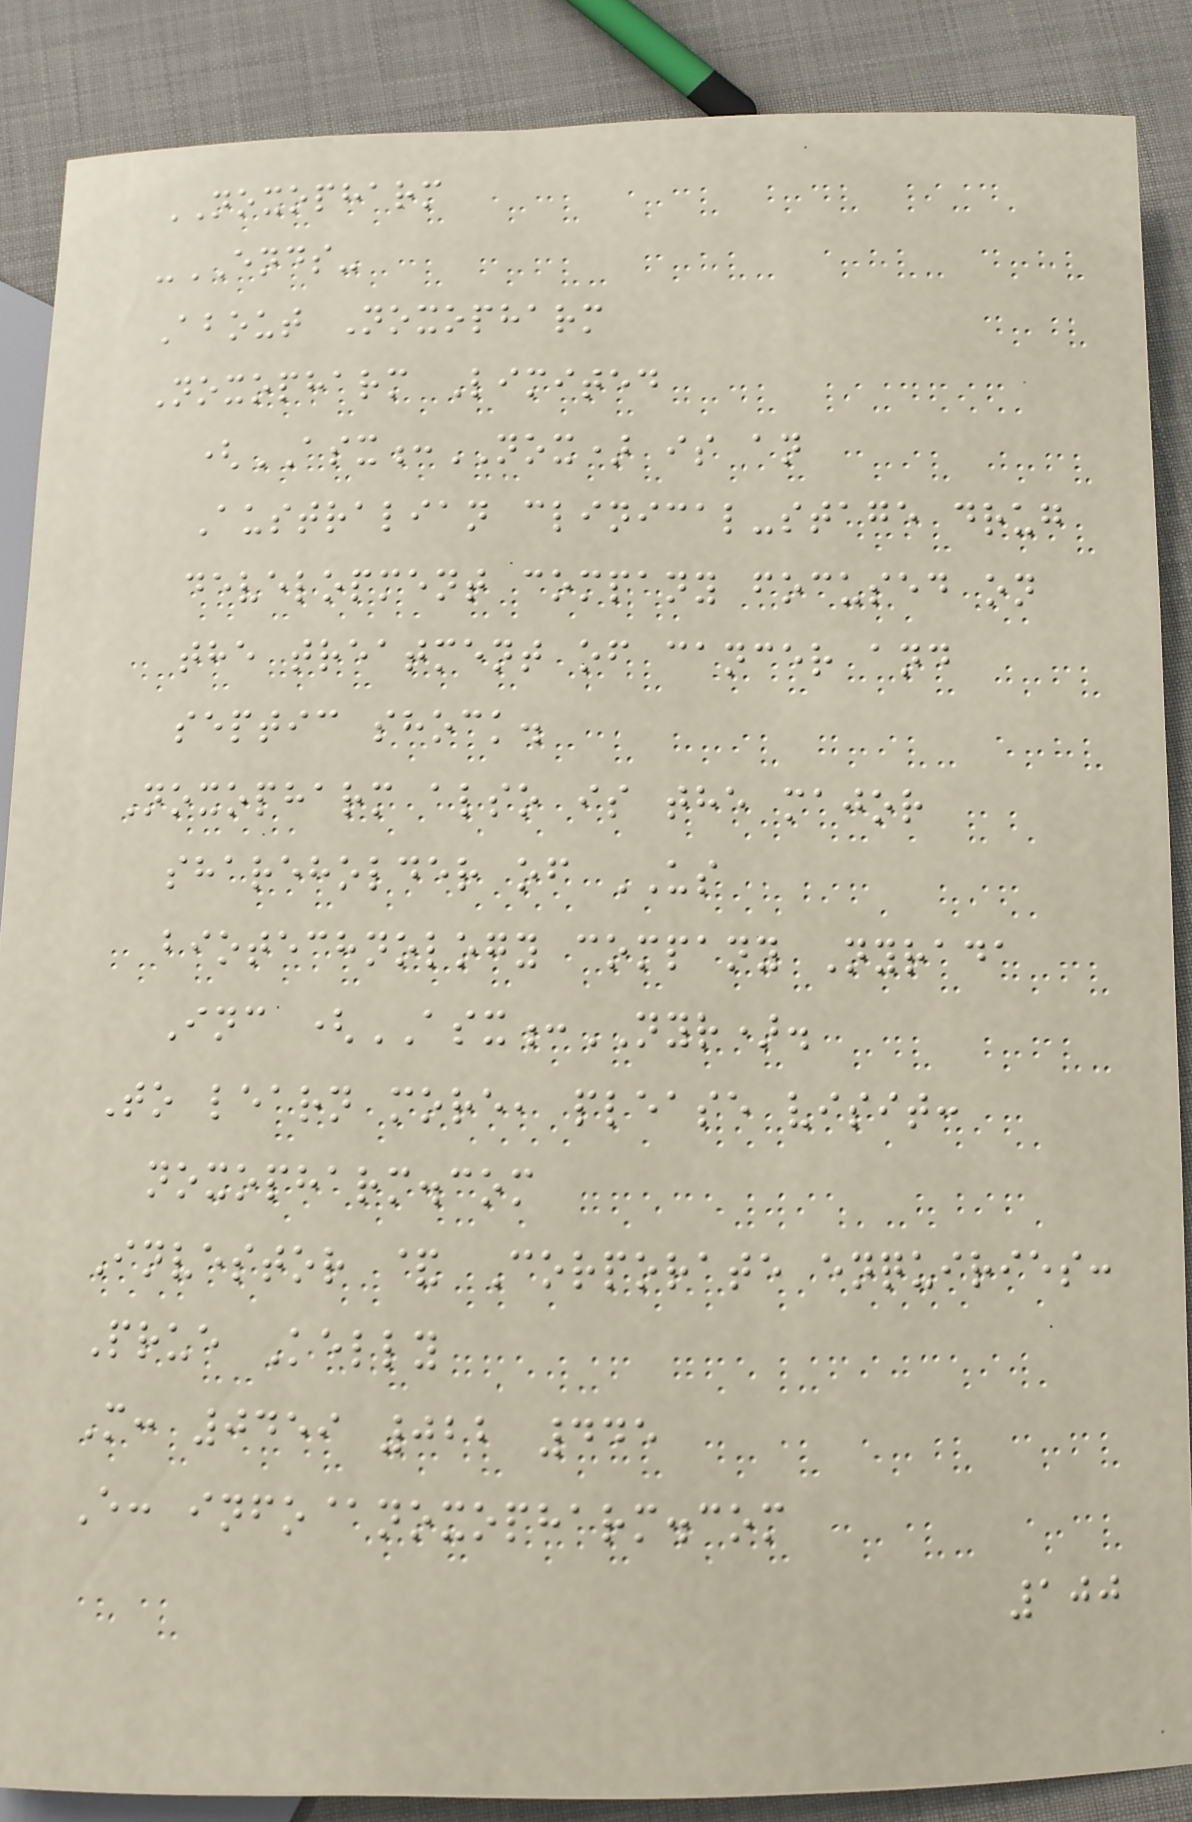NOXOPHARM
-ENDS-
About Noxopharm
Noxopharm Limited
(ASX:NOX) is an
Australian clinical-stage drug
development company focused on
the treatment of cancer and
septic shock.
Noxopharm also is the major
shareholder of US
biotechnology company Nyrada
Inc (ASX:NYR).
To learn more, please visit:
noxopharm.com
Investor & Corporate enquiries:
Prue Kelly
M: 0459 022 445
E: info@noxopharm.com
100
